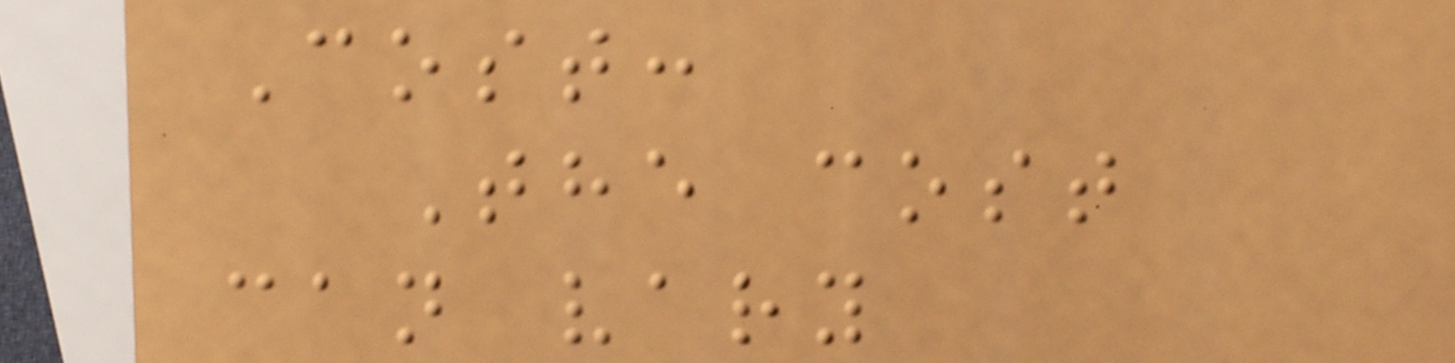Cost:
The cost
can vary
